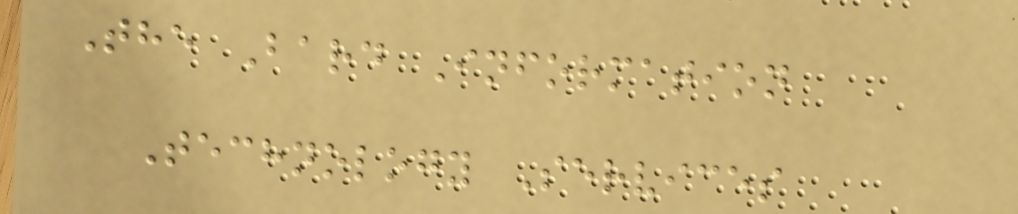The Bard Information
Technology Services
